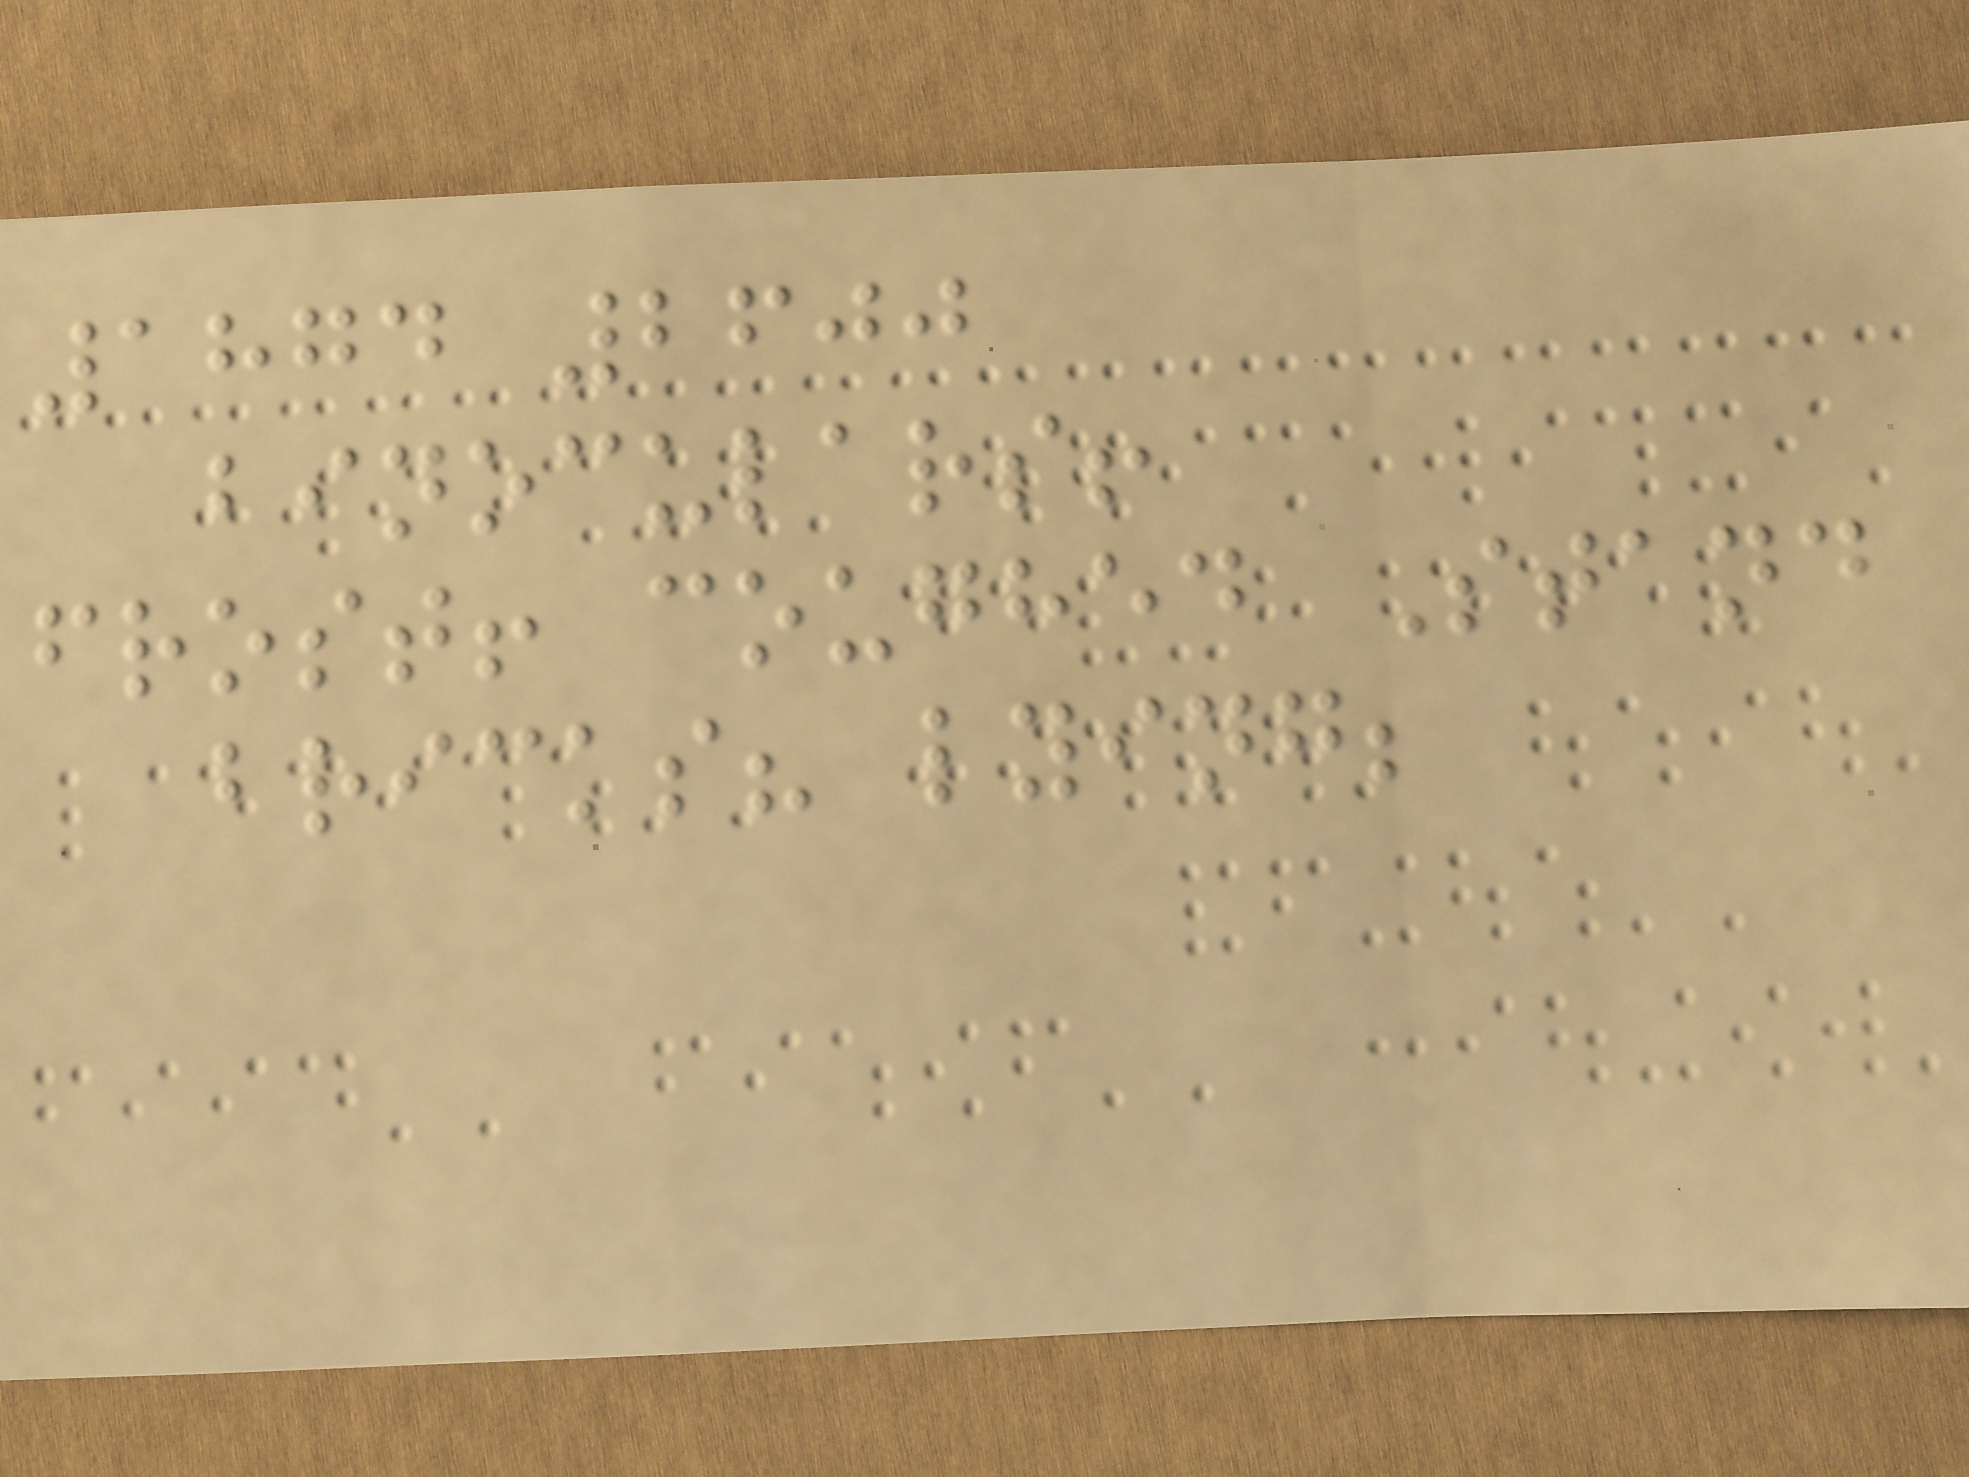1874 2600
binoculars!
frost! coughed Stand
bricks? lying;
